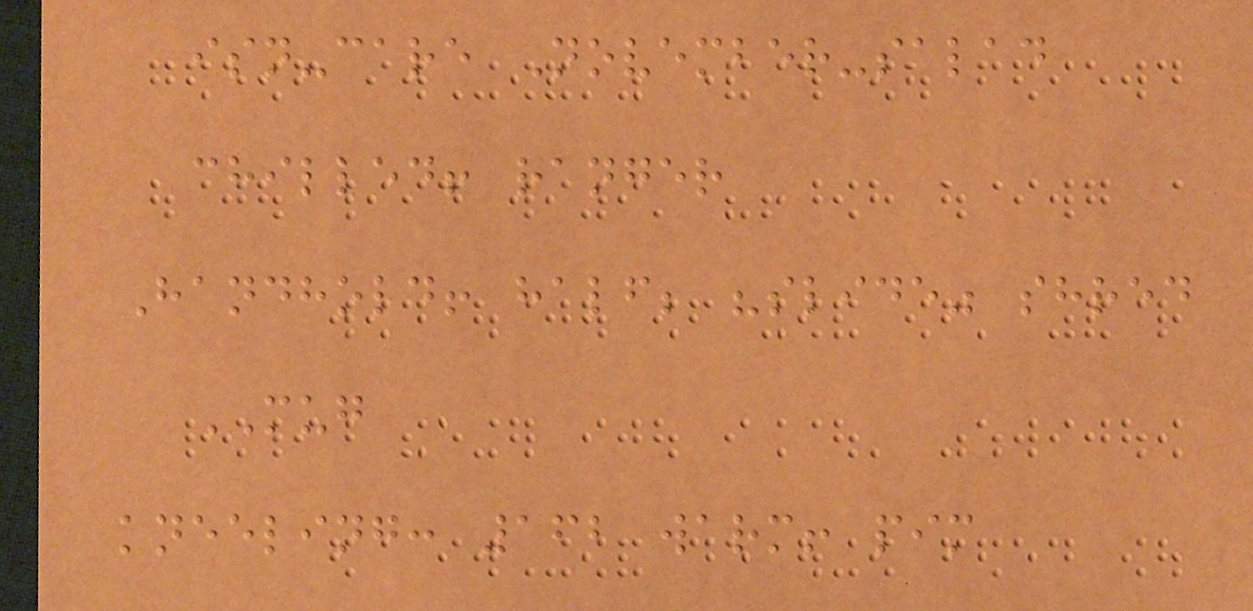isn-care November-salad
chilled! ranger
Handhold! half; "slide" shred
MUG
kneeling: 162 warm! pim
